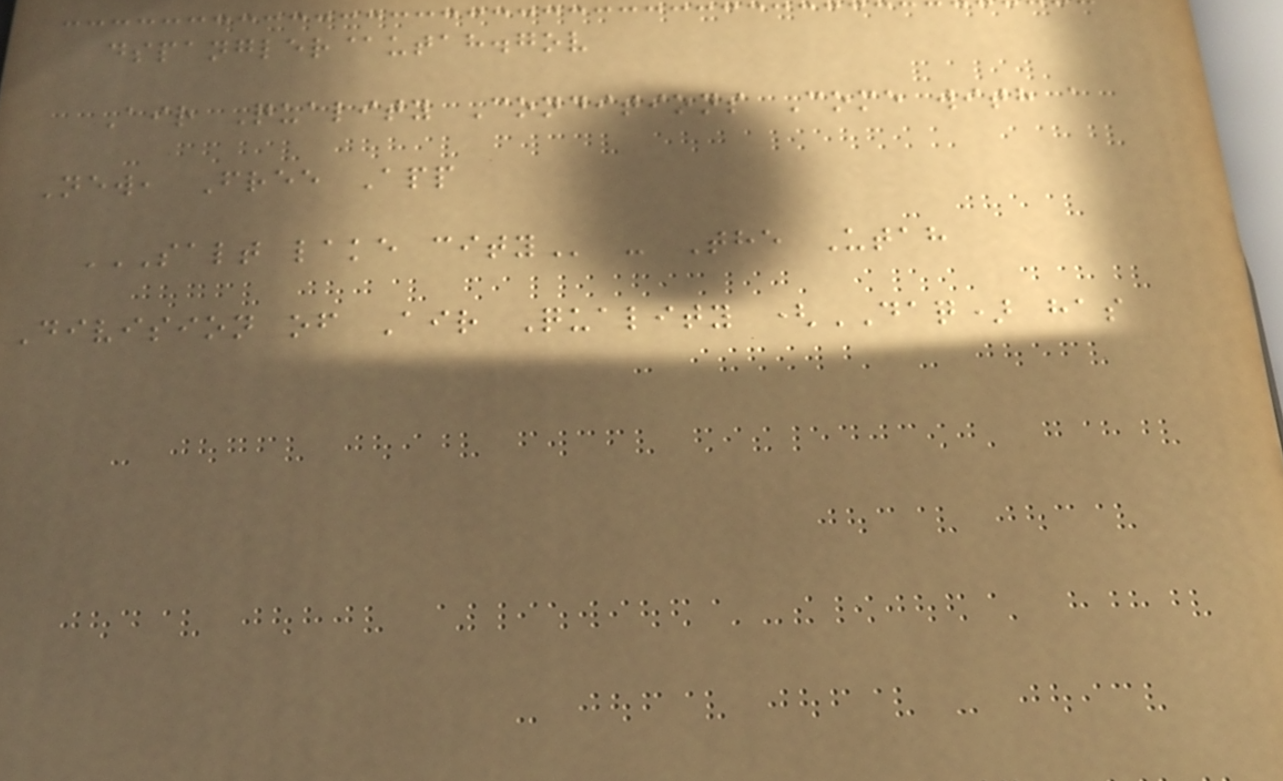dspangler@utah.gov
Air Quality Conditions Come with a
New, Free App
SALT LAKE CITY - The Utah
Division of Air Quality (DAQ) has
